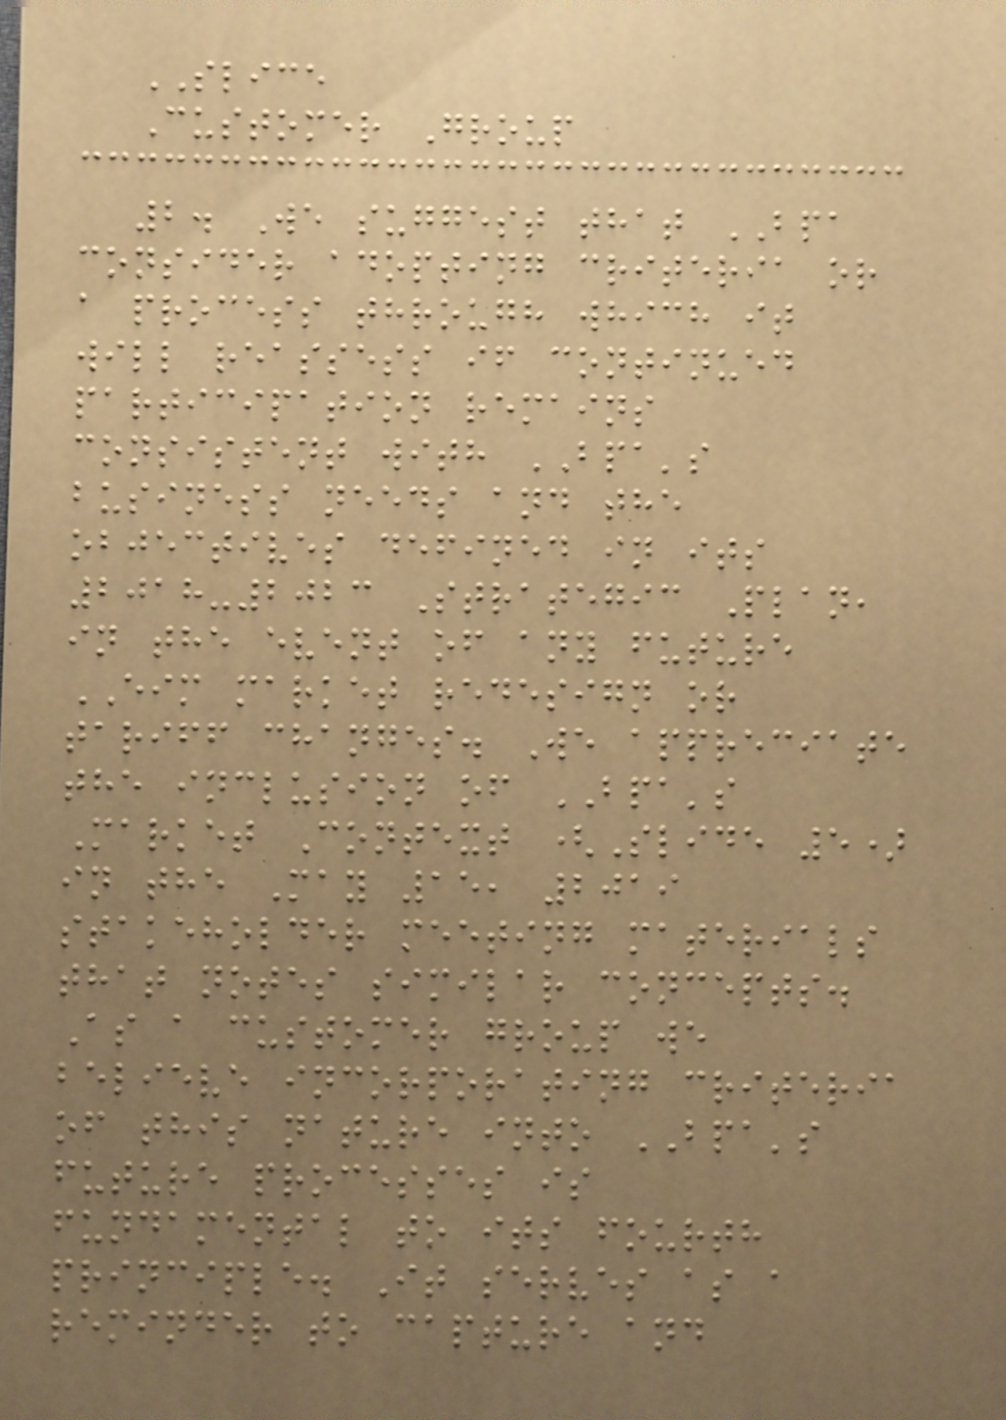SLICE
Customer Group
2. We suggest that BPA
consider adopting criteria or
a process through which it
will reassess if continued
participation remains
consistent with BPA's
business needs and the
objectives defined in its
2018-2023 Strategic Plan,
in the event of any future
EIM market redesign or
tariff changes. We appreciate
the inclusion of BPA's
Market Context (Slide 5)
in the May 15, 2019
stakeholder meeting materials
that notes similar concepts.
As a customer group we
believe incorporating criteria
of this nature into BPA's
future processes is
fundamental to its fourth
principle. It serves as a
reminder to capture and
